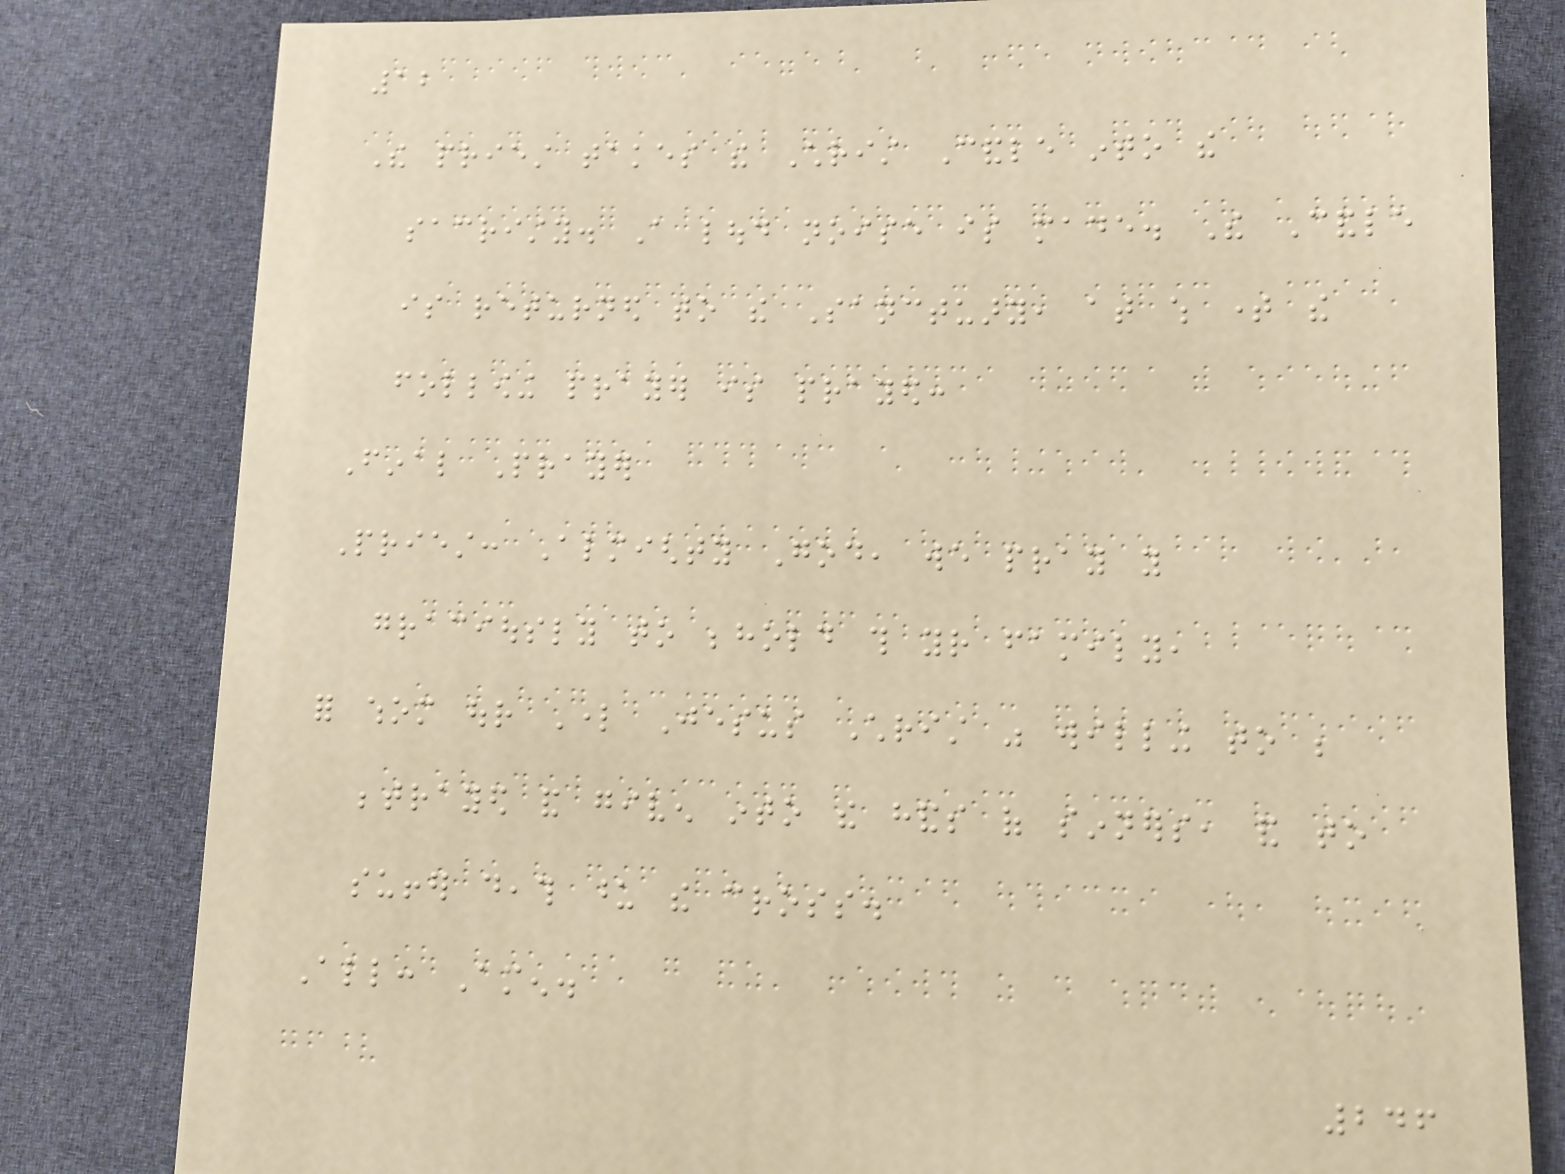12
The priest takes the Christ Candle into the
sacristy. A loud noise is made. The Candle
is returned to the Sanctuary, at which time the
following prayer is prayed:
Final Prayer
Priest: Almighty God, we pray you
graciously to behold this your family,
for whom our Lord Jesus Christ was willing to be
betrayed and given into the hands of sinners, and to
suffer death upon the cross.
All: Amen.
246
